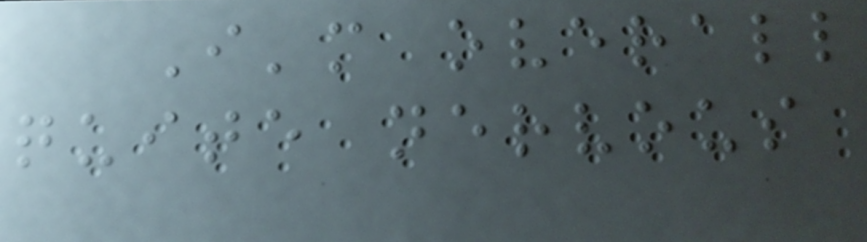I'm overall
quite nervous
